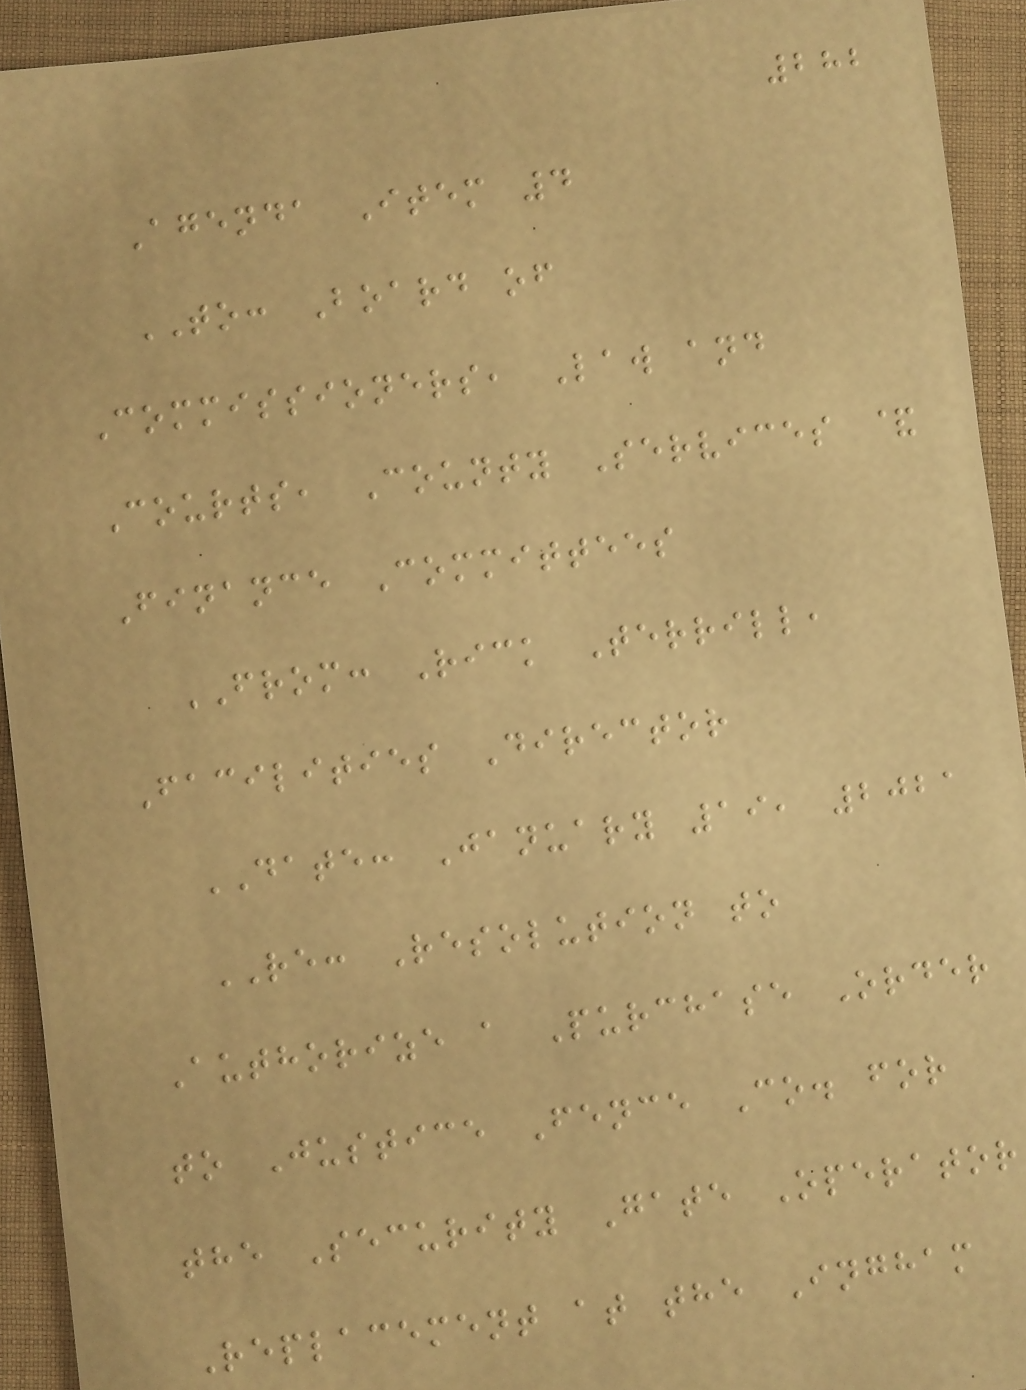282
Agenda Item 4
TO: Board of
Commissioners, Law and
Courts, County Services &
Finance Committees
FROM: Rick Terrill,
Facilities Director
DATE: January 19, 2021
RE: Resolution to
Authorize a Purchase Order
to Justice Fence Co. for
the Security Gate Operator
Replacement at the Ingham
